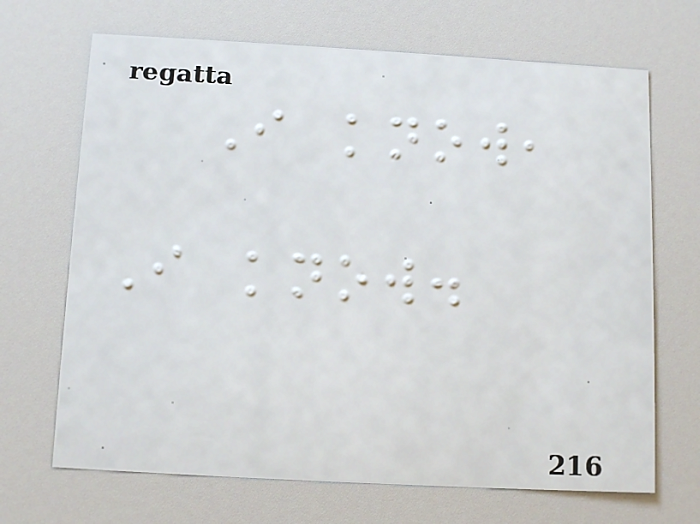I know,
I know.
